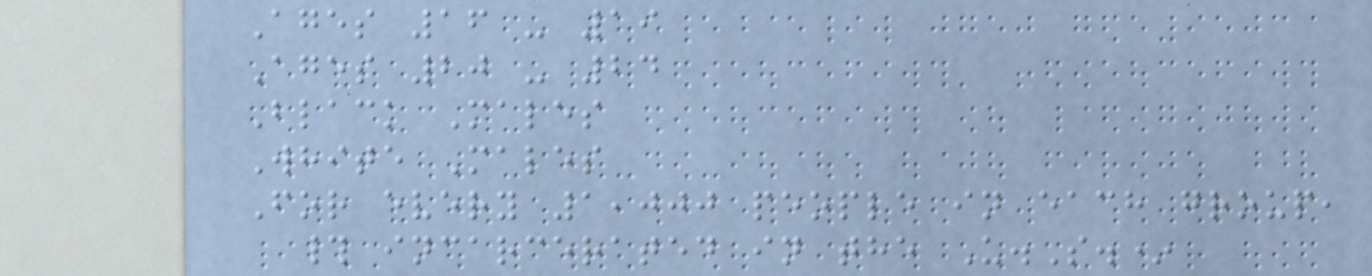Ages 16 - 19
Ages 20 - 24
Black Males
White Males
For every 1,000 people in each group,
# incarcerated in the U.S.*
